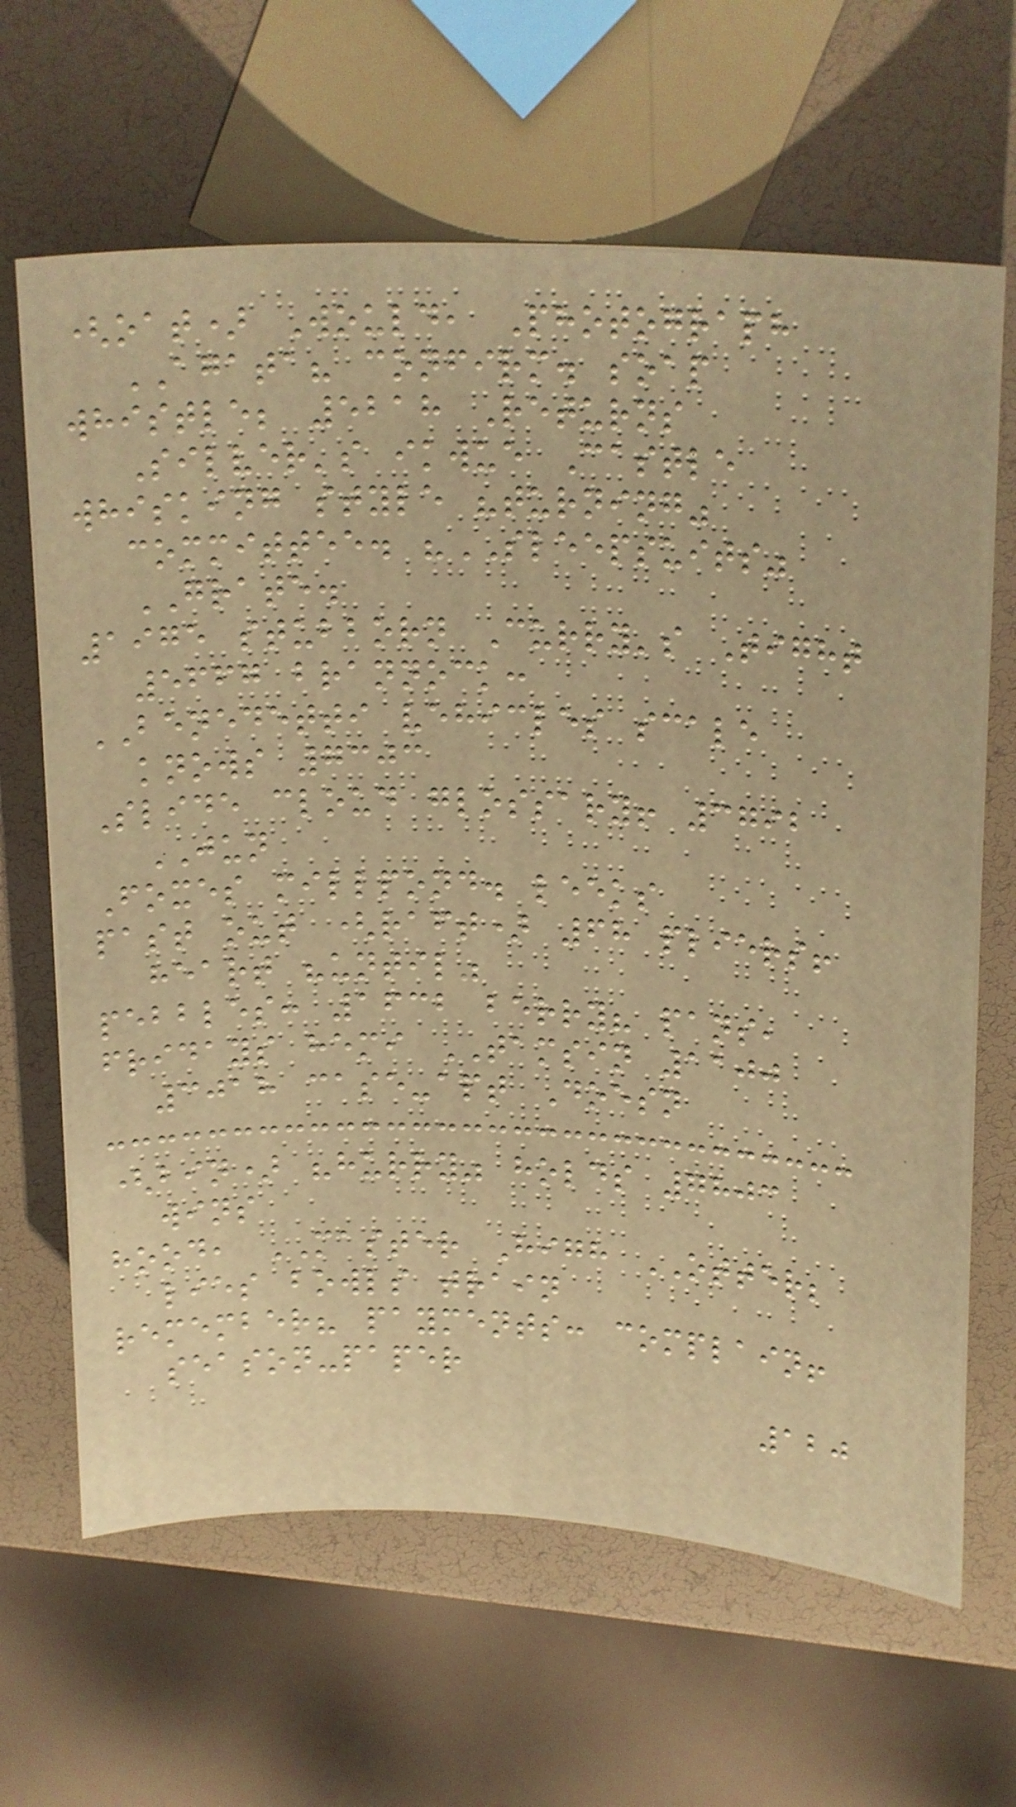(oat) Would, Photograph
AGATA? confirm. soap
whistle; 5218 Returns
Silver's ikwue Castle
whisking style "turning"
committee. "SLEEPSUITS"
GRATE.
1975 stubborn Curry's Tight
5667 brannock:
BENEDETTI vehicles scale
knows 7303
Slide cloud glossary! 3792
JUN
Foxes millpond. leeks
past out (raft) 68 pliers!
heart "until"
pebbles: 1632 berry? pans,
fridays hemi TAMSIN 1100
3018 case-apt Doesn
(bin) "hurry" holds 7803
wins
hood, MASTER High OTTER;
lies bowls train
remember? payments: complain!
season-paper
120
